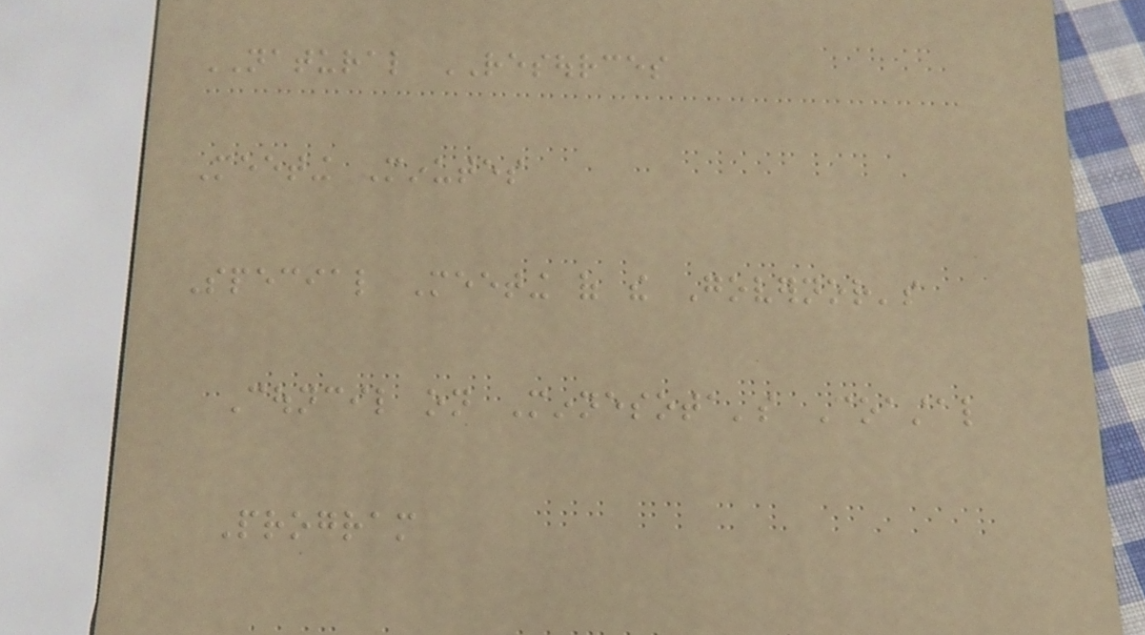NATURAL RESOURCES
Meeting Minutes
Special Meeting of the Governor's
Council on Minnesota's Coastal
Program
